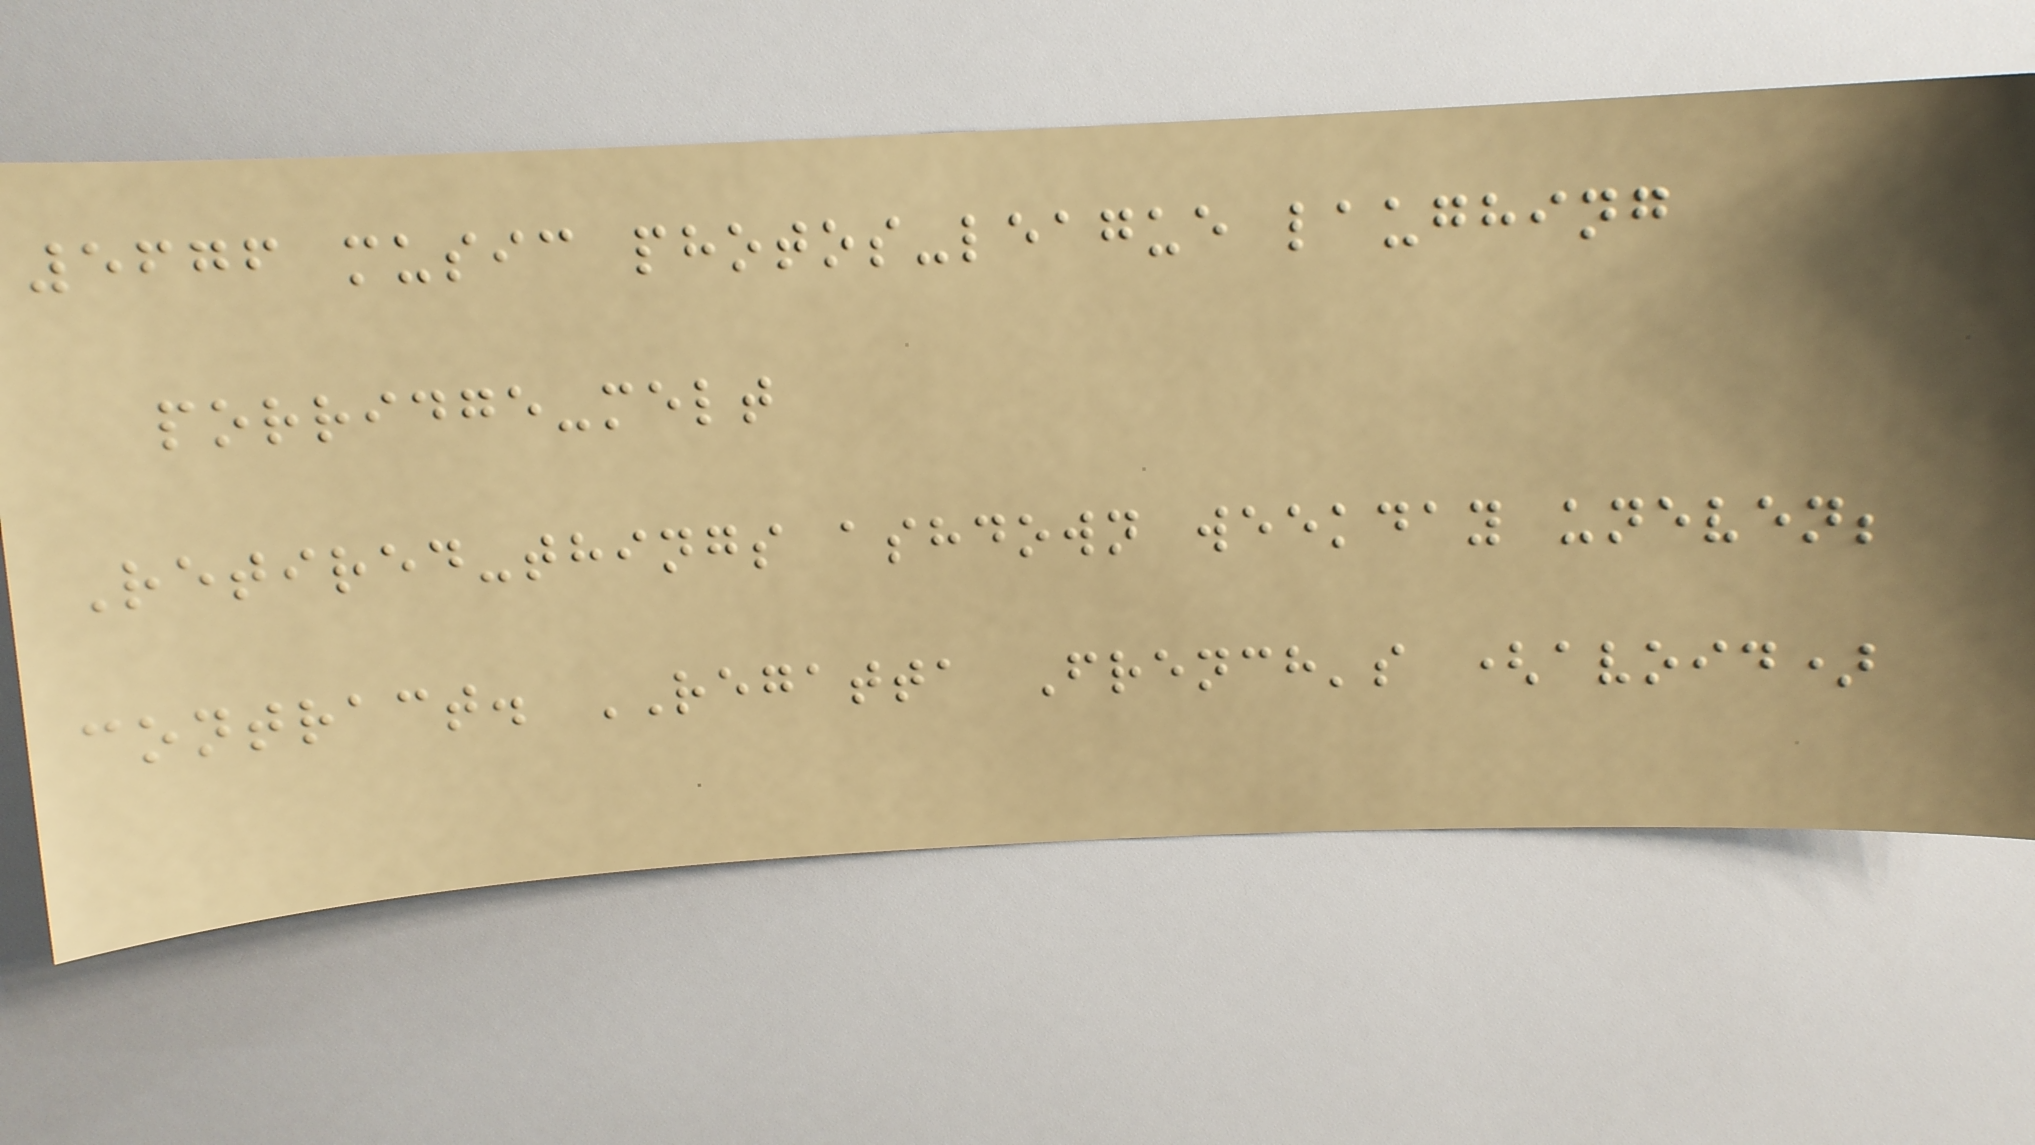5676 music photos-league laughing
porridge-melt
Retired-things ashdown weekday uneven;
contract. REGATTA French's (avoid)
